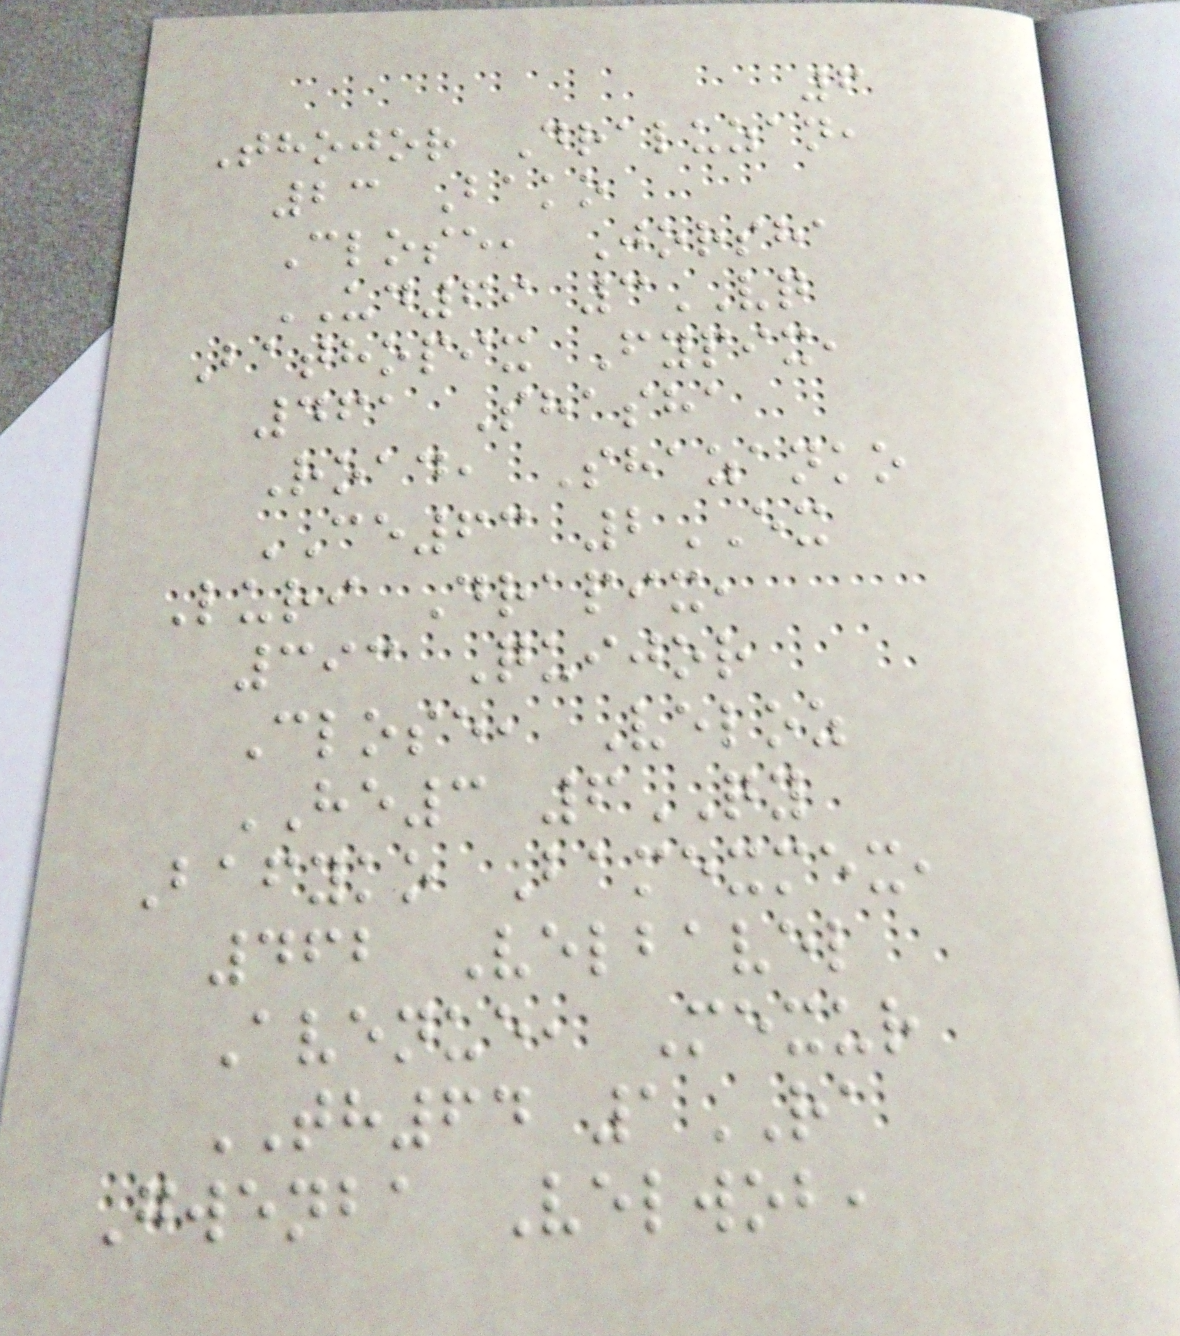6
Thojor Draluzan,
23 Bako
Close, Jorsha
UD69 3VQ
Bathopix Fypix,
461 Shasha
Road, Shazanko
CE63 2EX
Luri Drapix,
393 Quijor
Close, Veloz
HE3 6QY
Bafyko Bamexmex,
462 Velbavel
Avenue, Mexur
TH64 1RA
Gwenba Velwob,
